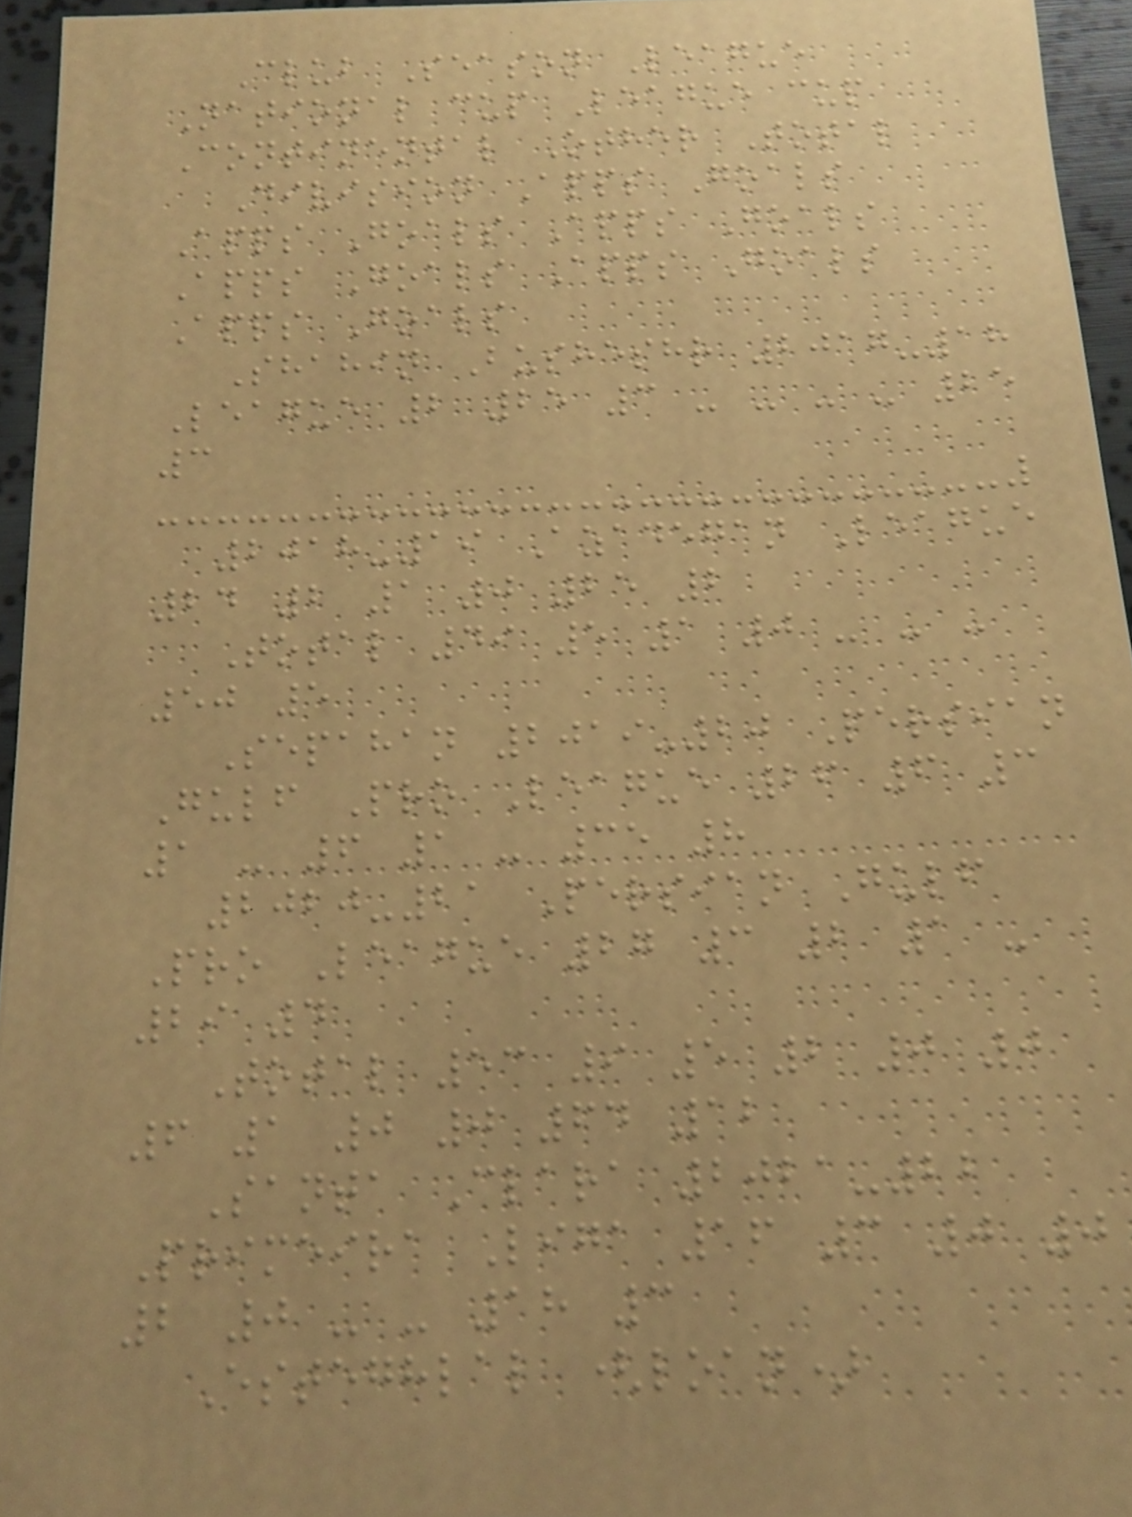Club Season League
National cup League cup
Continental Other Total
Division Apps Goals
Apps Goals Apps Goals
Apps Goals Apps Goals
Apps Goals
Shahin Busheshr 2017-18
League 2 25 3 - - - - 25
3
2018-19 Azadegan League
24 2 1 0 25 2
Total 49 5 1 0 - - -
50 5
Sepahan 2019-20 Persian
Gulf Pro League 26 6 3
1 - 6 1 - 35 8
2020-21 Persian Gulf
Pro League 27 3 2 1 -
29 4
Total 53 9 5 2 0 0
6 1 0 0 64 12
Santa Clara 2021-22
Primeira Liga 16 3 0 0
2 0 - - 18 3
Esteghlal (loan)
